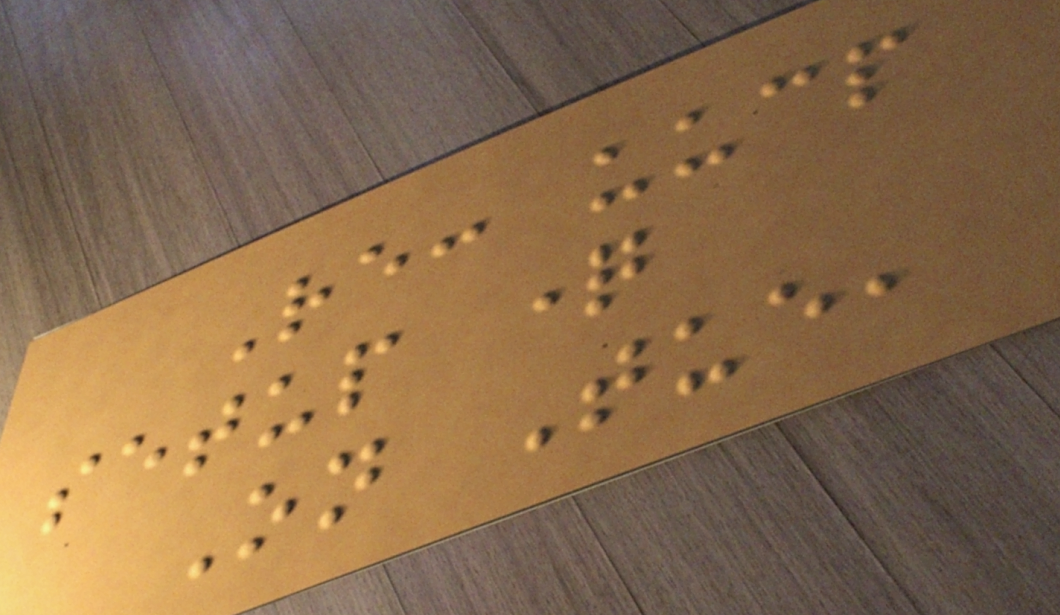Re: uucp
setup question
On Tue,
